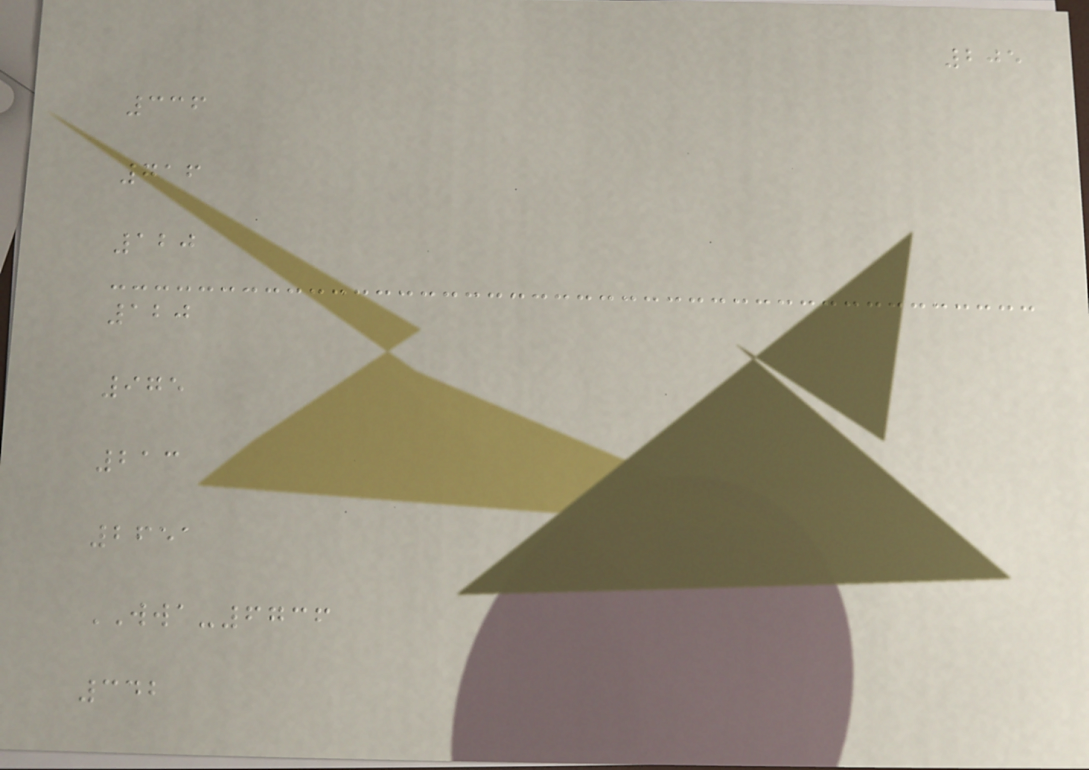205
336
716
120
120
975
213
2651
WWA-6736
342
